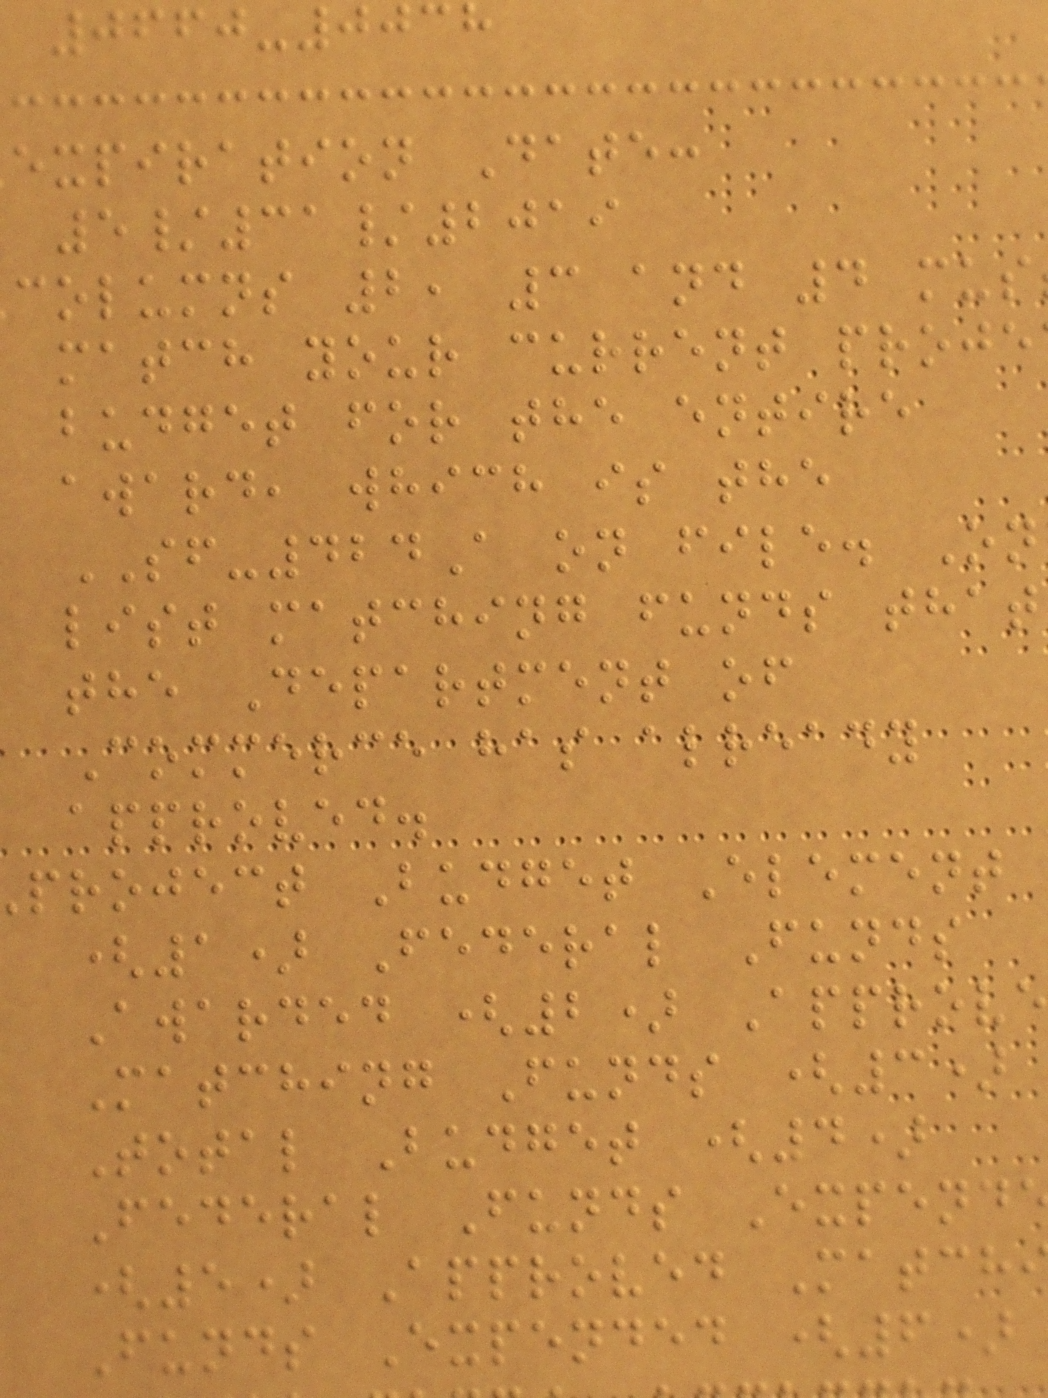0660-0038
expiration Date:
5/31/2019
columns 2, 3 and 4 mus
match your current proje
budget for the entire
award, which is the
SF-424A on file. On
list matching funds that
the Department of
Commerce has already
approved.
project Budget Element
(1) Federal Funds
Awarded (2) Approve
Matching Funds (3)
Total Budget (4)
Federal Funds Expend
(5) Approved Match
Funds Expended (6)
